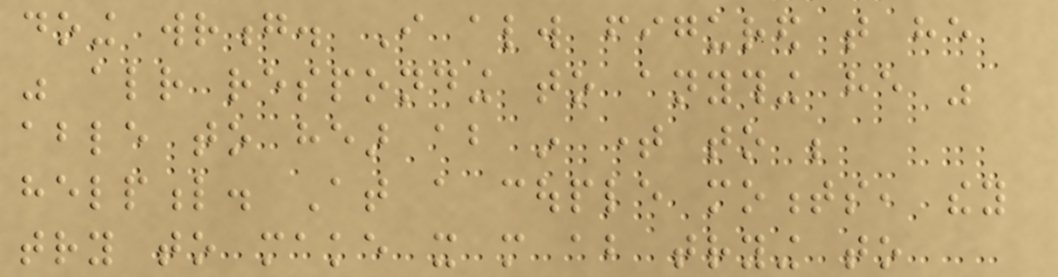doing wrong. I always figured that he
was already responding to anything he was
able to hear about in time to be
helpful. At a couple moments, they
try to make it more about trying to
